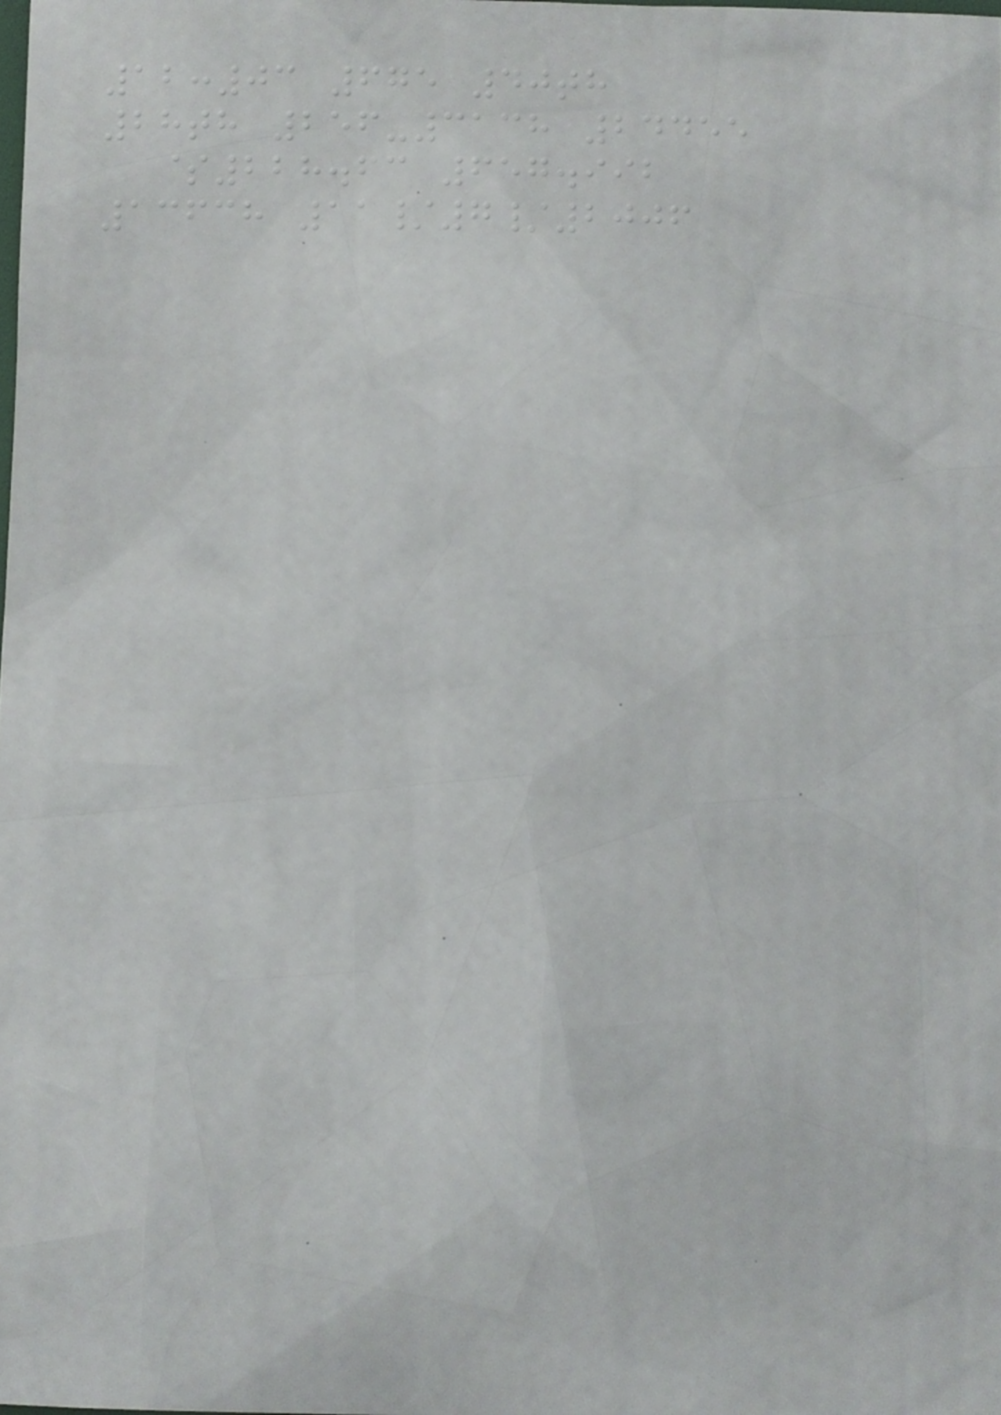12:03 675 40th
28th 256-3138 24455
$228.63 657.992
13638 11/7/2006
